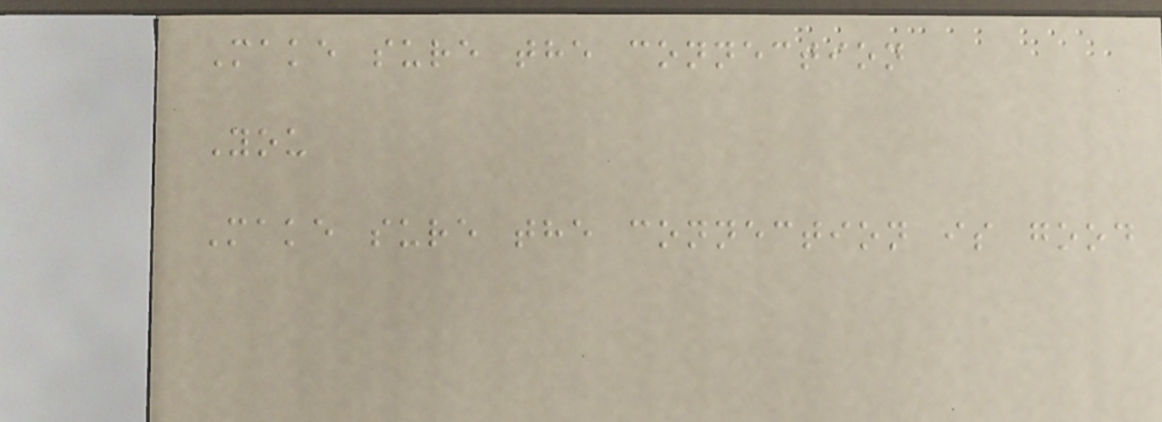Make sure the connection
You
Make sure the connection is good
